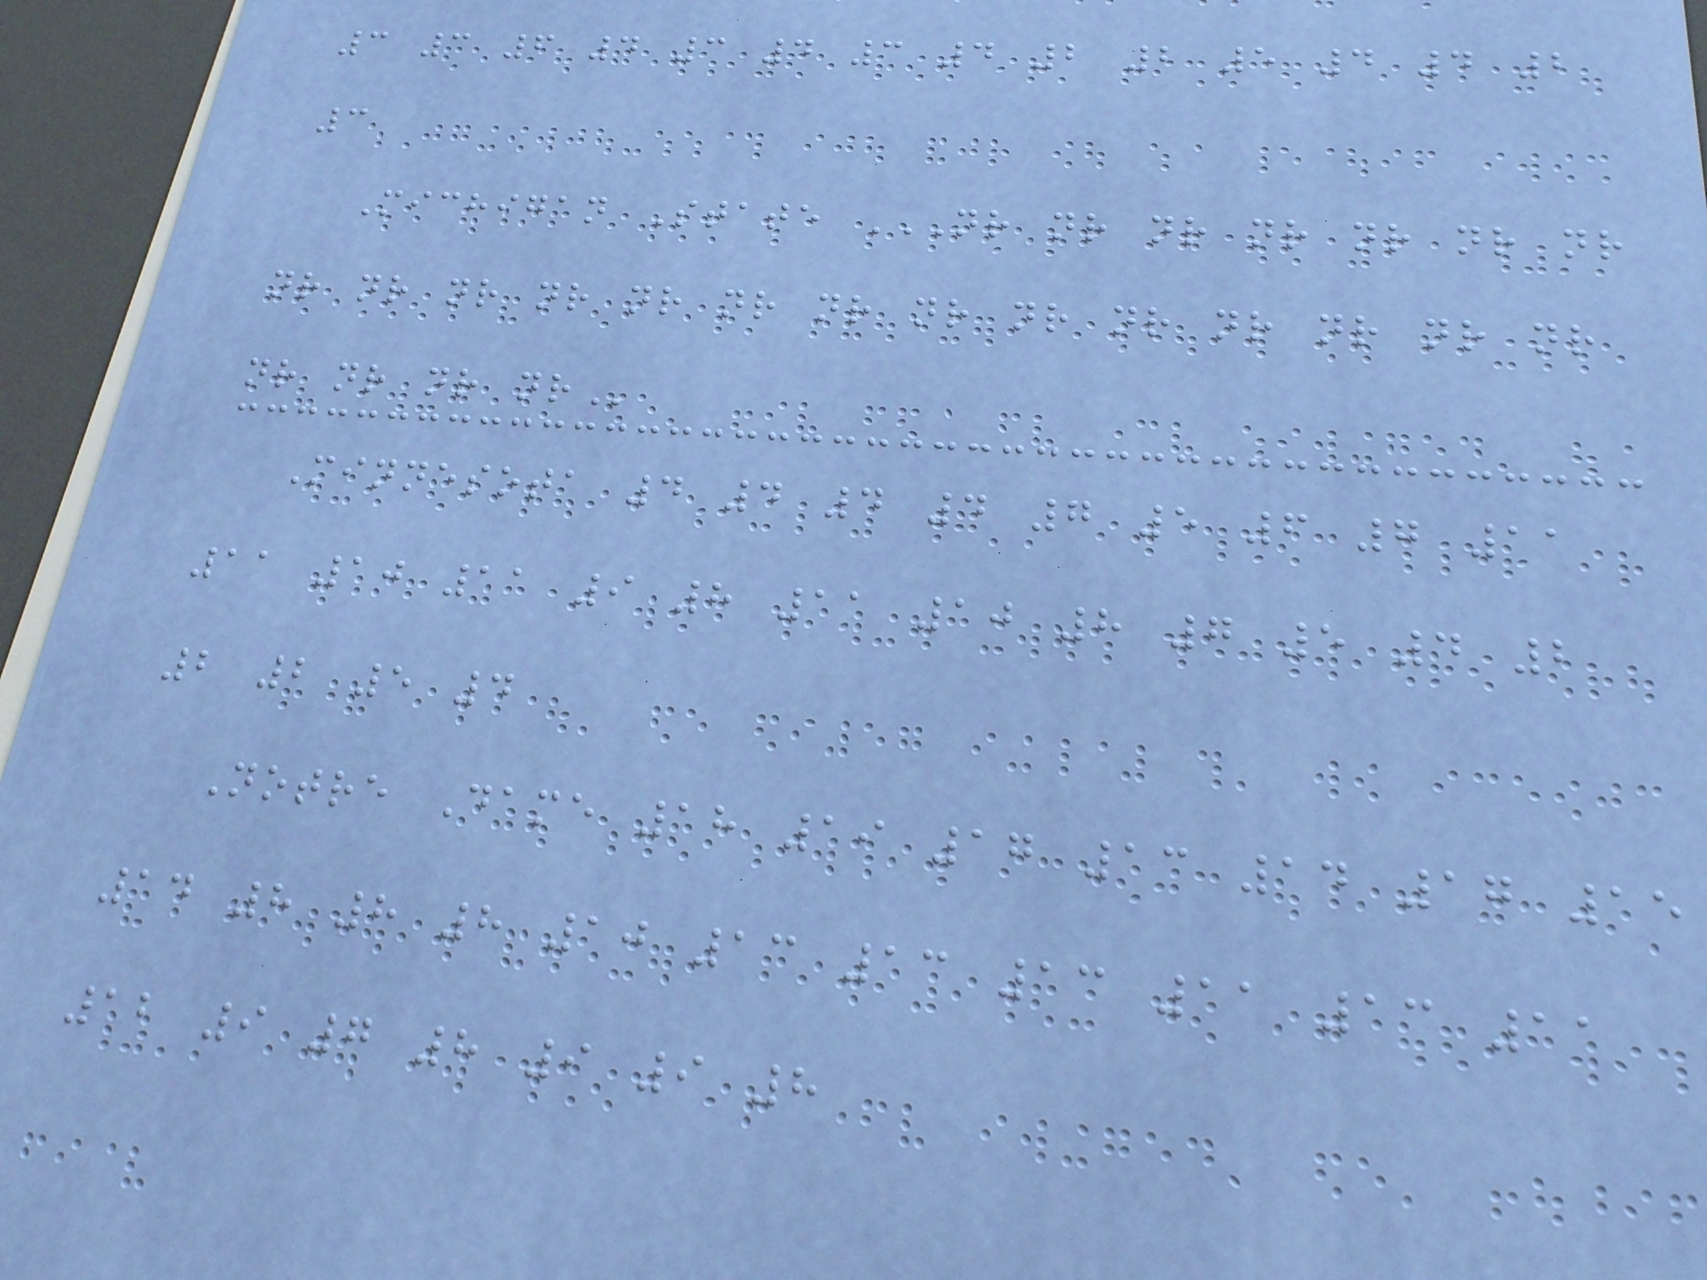3 3 6 4 3 4 3 4 2 2 5 4 4 2
3
Michigan State NR NR NR NR NR NR NR
nr nr nr nr nr nr nr nr nr nr nr nr nr nr
nr nr nr
Minnesota 4 4 4 4 7 5 6 7 11
11 10 11 9 8 11 10 8 7 5 4 2
2 2 5 4
Notre Dame 18 19 17 13 14 17 15
14 8 8 8 10 13 13 13 11 13 11
12 9 7 8 9 9 8
